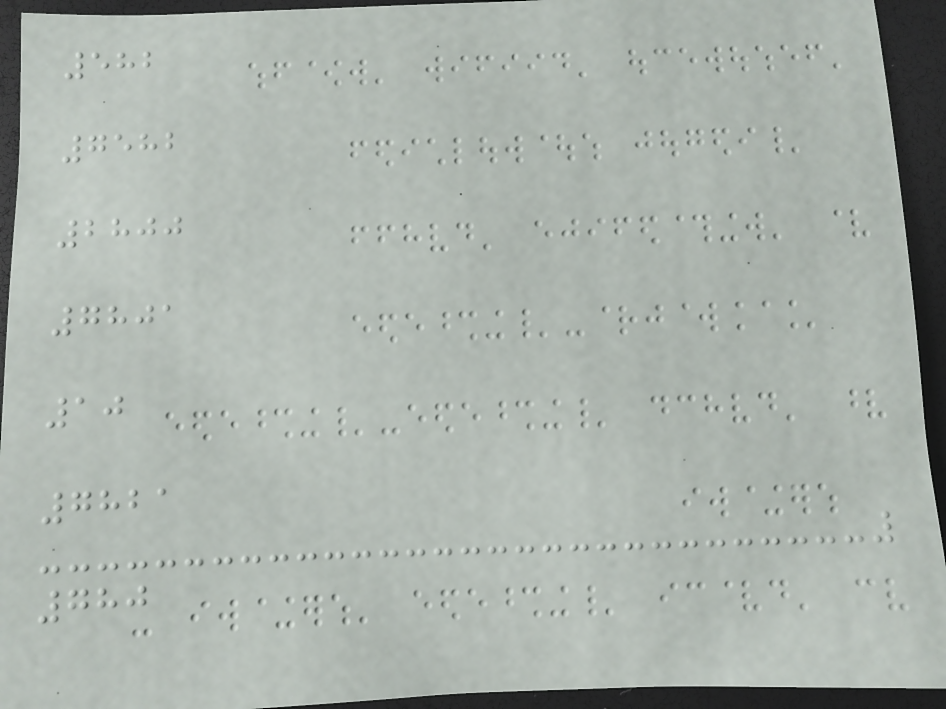582
7582
2800
7801
10
7821
780
